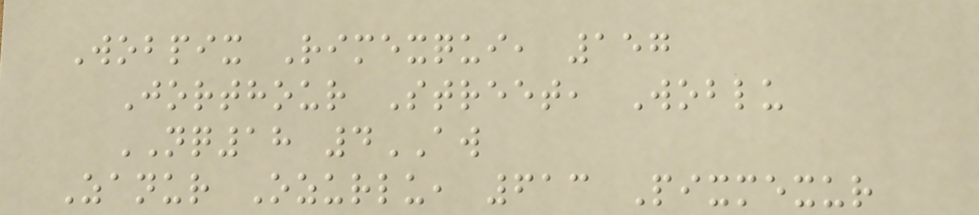Wobpix Rimexqui, 157
Jorthour Street, Woblu
NQ18 4AW
Zanur Ozurlu, 613 Pixmexur
